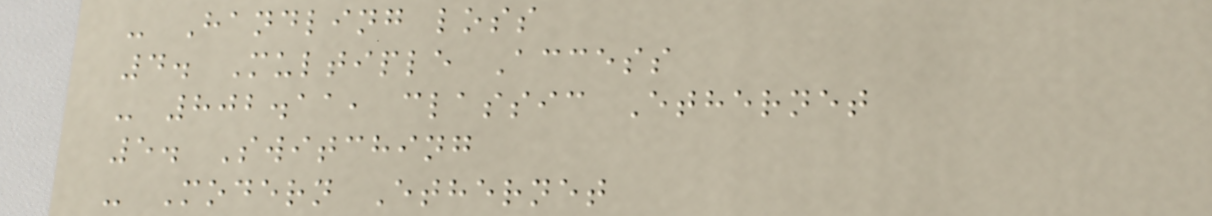- Handling loss
4. Multiple Access
- 802.11, classic Ethernet
5. Switching
- Modern Ethernet
